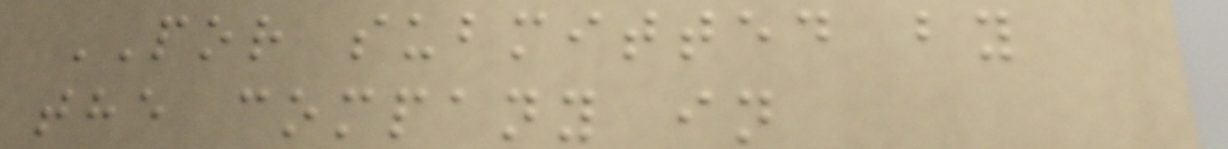POR submitted by
the company in
